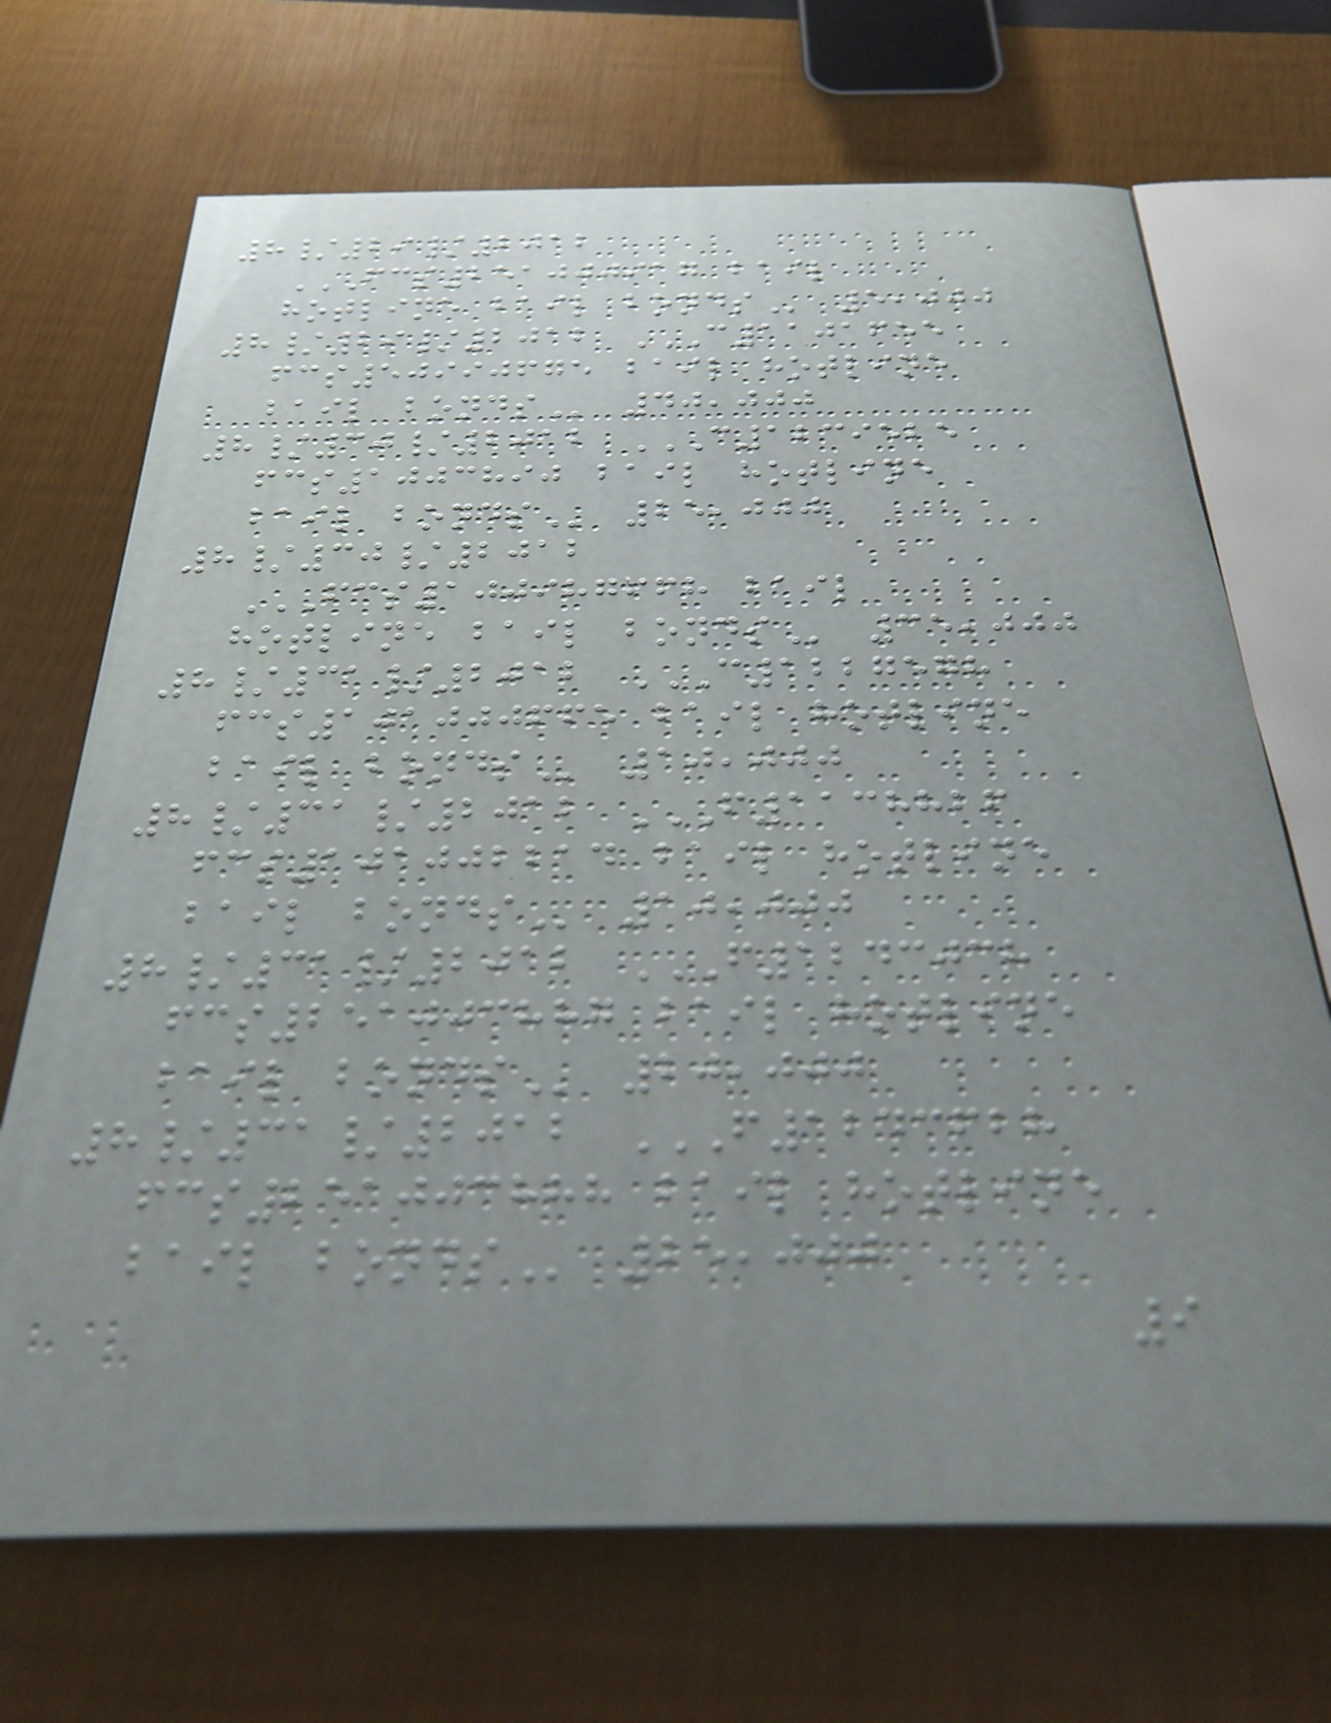8/29/2012
FCS251000917 BAIL
HOTLINE BAIL BONDS 5,000
8/29/2012 C1101655
FCS50990675 BAIL HOTLINE
BAIL BONDS 40,000
8/30/2012 C1239525
FCS1003890 BAIL HOTLINE
BAIL BONDS 25,000
8/30/2012
FCS100987668 BAIL
HOTLINE BAIL BONDS 35,000
8/31/2012 C1227578
FCS101000665 BAIL HOTLINE
BAIL BONDS 10,000
8/31/2012 F1138826
FCS101002214 BAIL HOTLINE
BAIL BONDS 10,000
8/31/2012 F1243038
FCS251003887 BAIL HOTLINE
BAIL BONDS 20,000
8/31/2012 F1243628
FCS251003888 BAIL HOTLINE
BAIL BONDS 25,000
9
